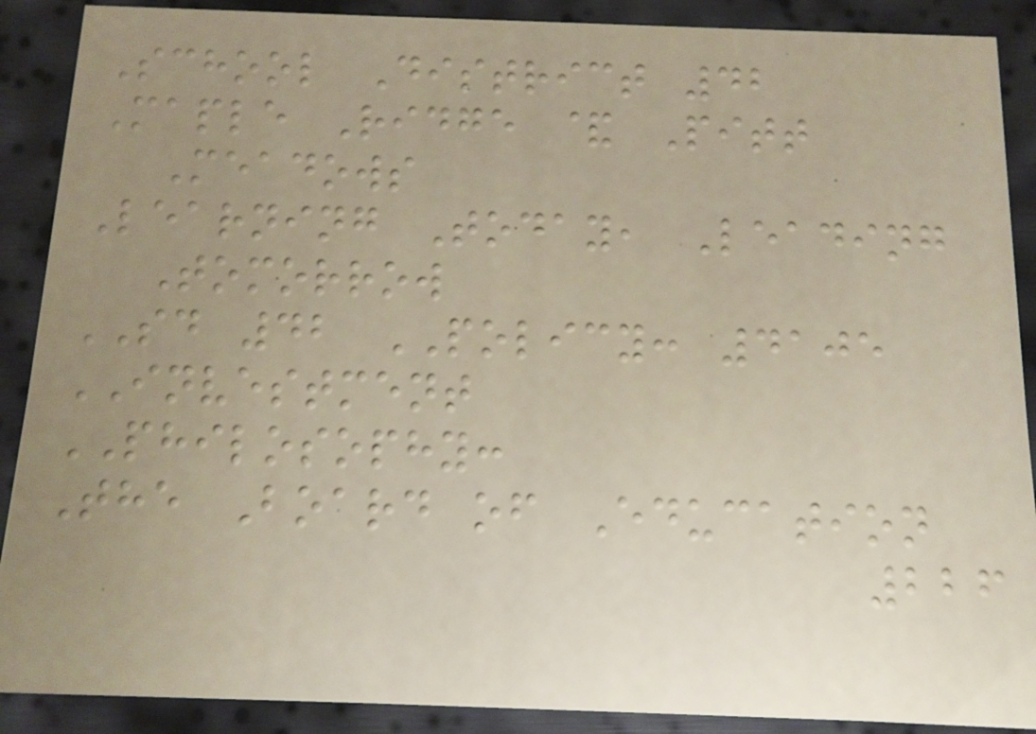School District 42
Maple Ridge & Pitt
Meadows
Learning Today, Leading
Tomorrow
SD 42 POLICY: 4105
INVESTMENT
PHILOSOPHY:
The Board of Education
226
